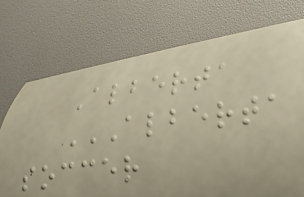Alberta
ALBERTA
SOCCER
